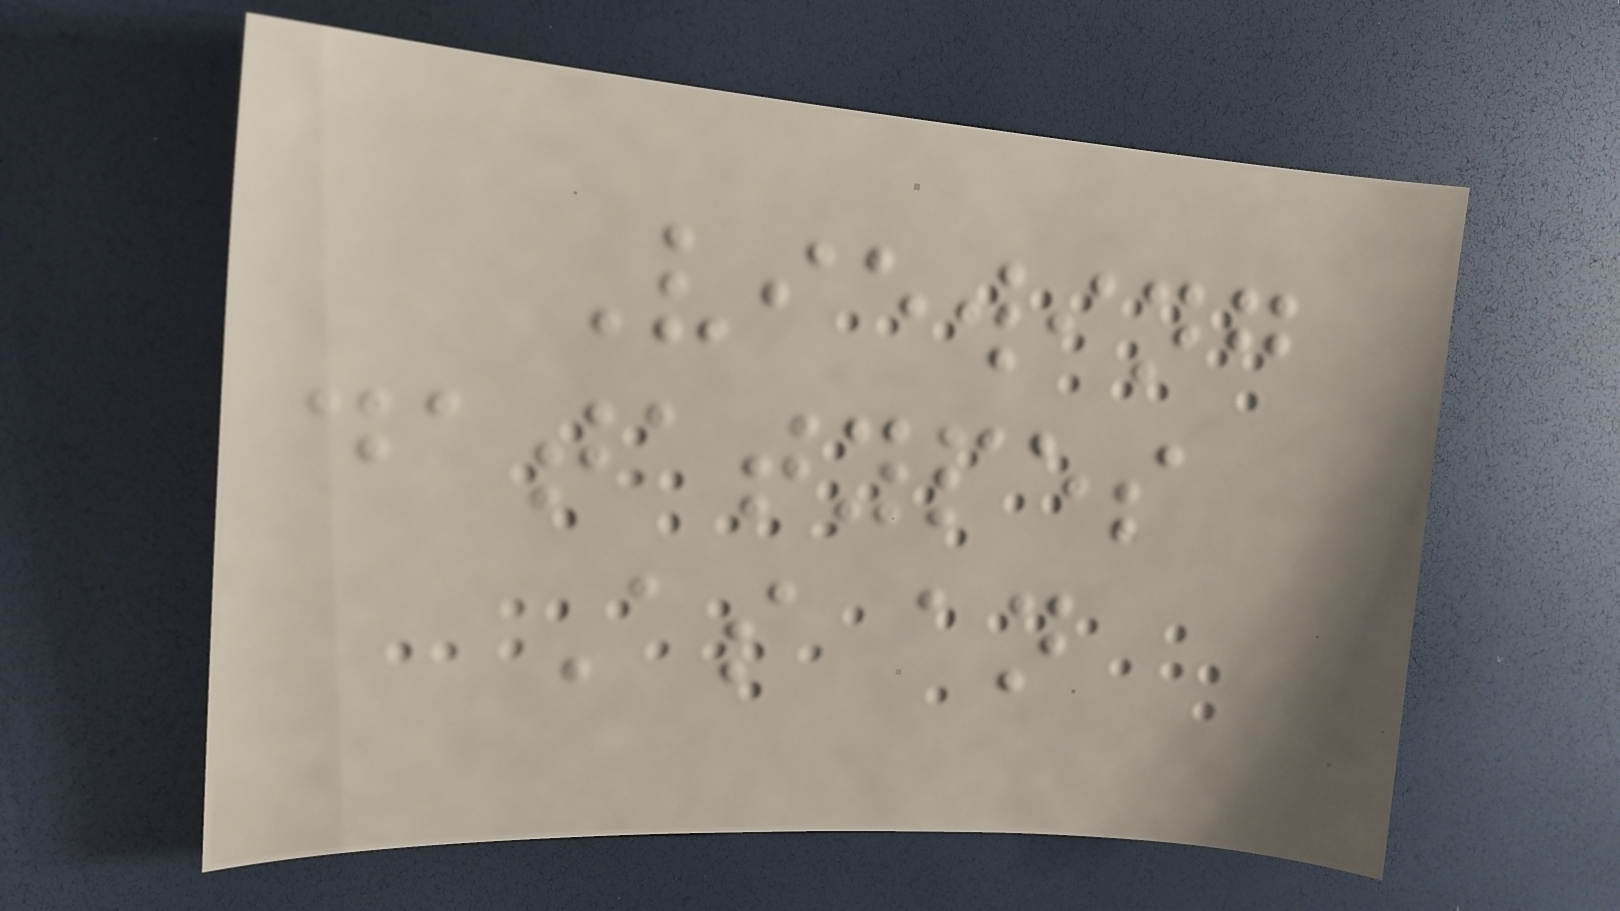Viewing
datatypes
As an
